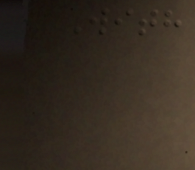With
